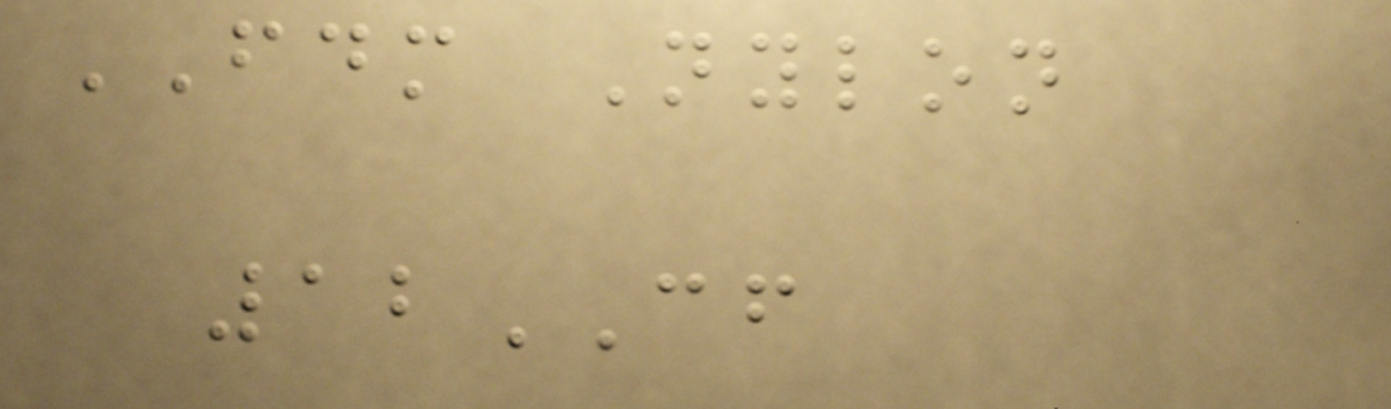FDM Nylon
12CF
